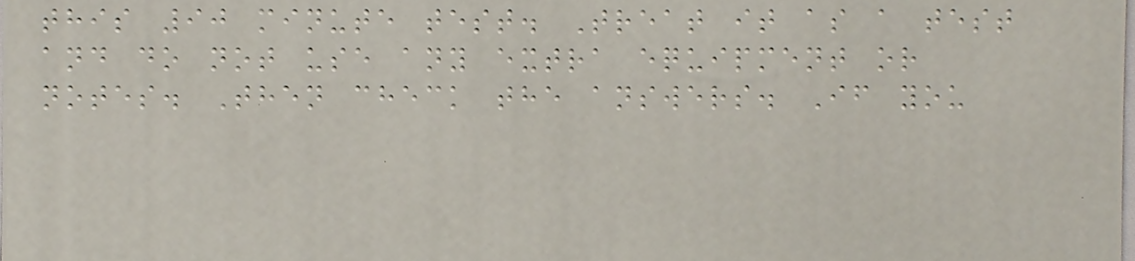this 90 minute test. Treat it as a test
and do not use any extra equipment or
notes. Then check the answers. If you
